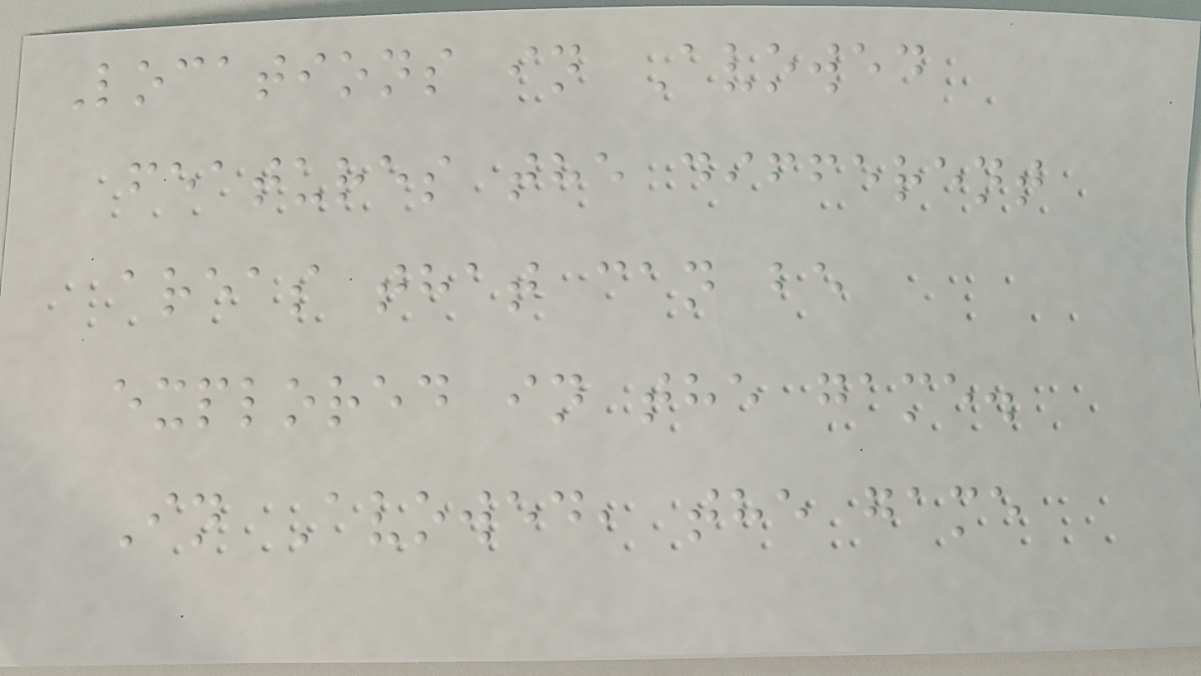Locations in Avowed
features the different
areas that can be
explored in the game.
In Avowed, the game
